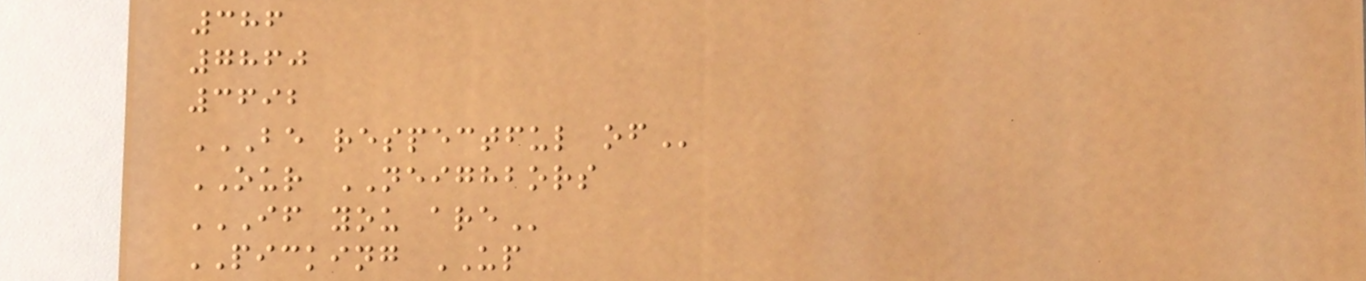386
7860
3692
BE RESPECTFUL OF
OUR NEIGHBORS
IF YOU ARE
PICKING UP
